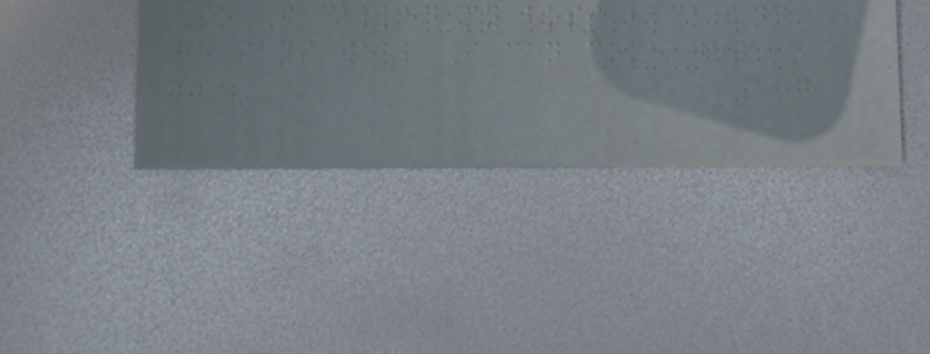So I called my boss back and
he says well I can come get
187
